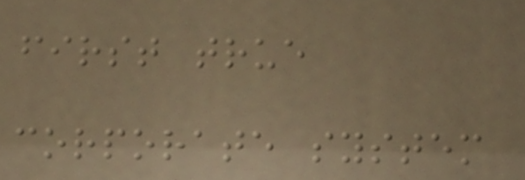first true
corporate system
